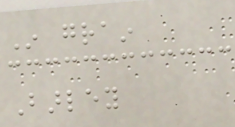In grain
Barley
